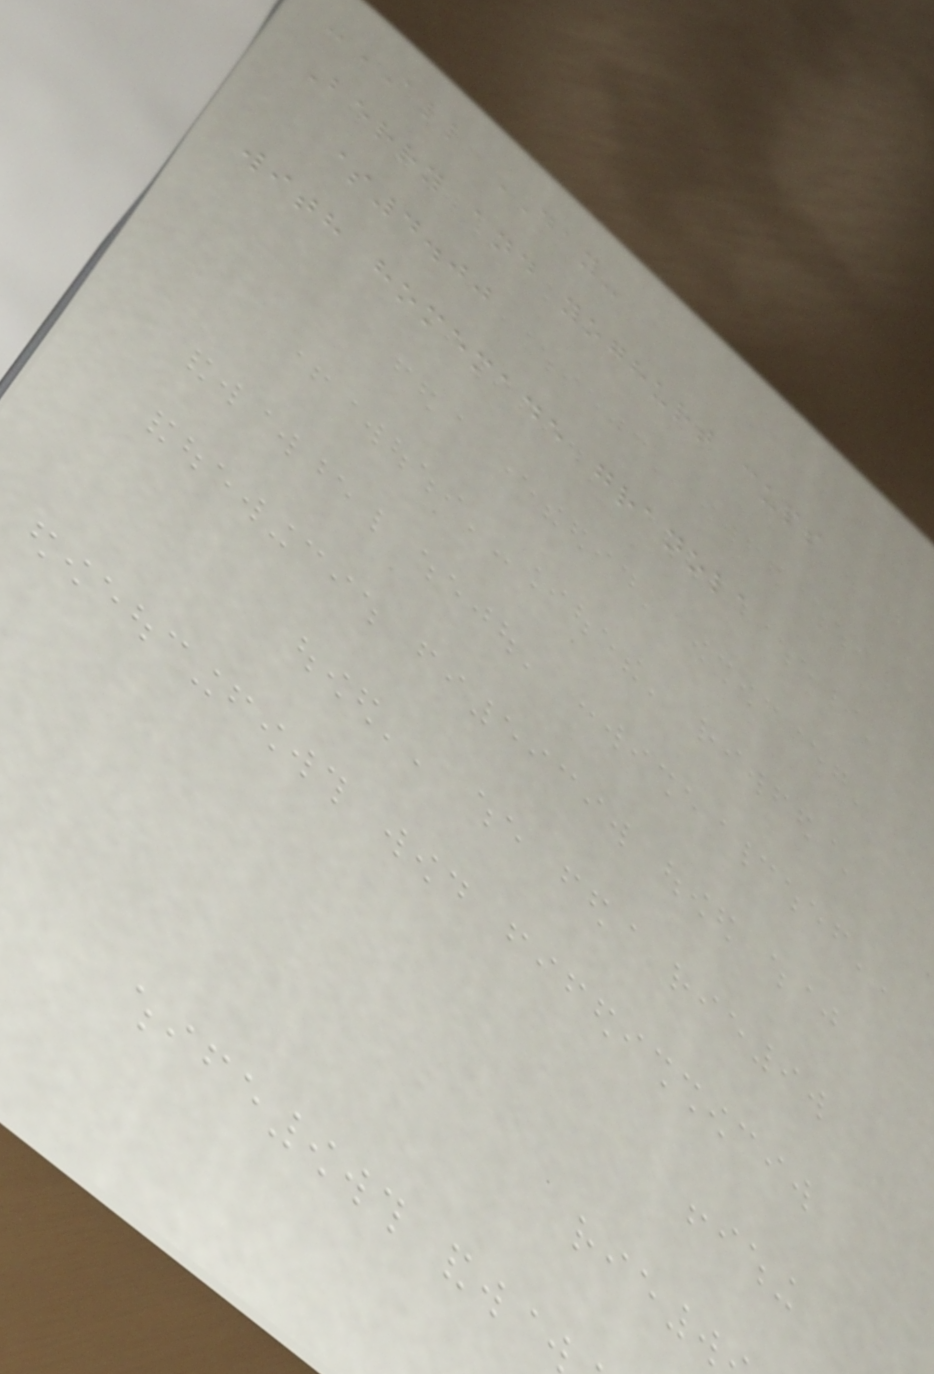-ALL DAY-
Berry and yoghurt cups
$4.00
with homemade granola
